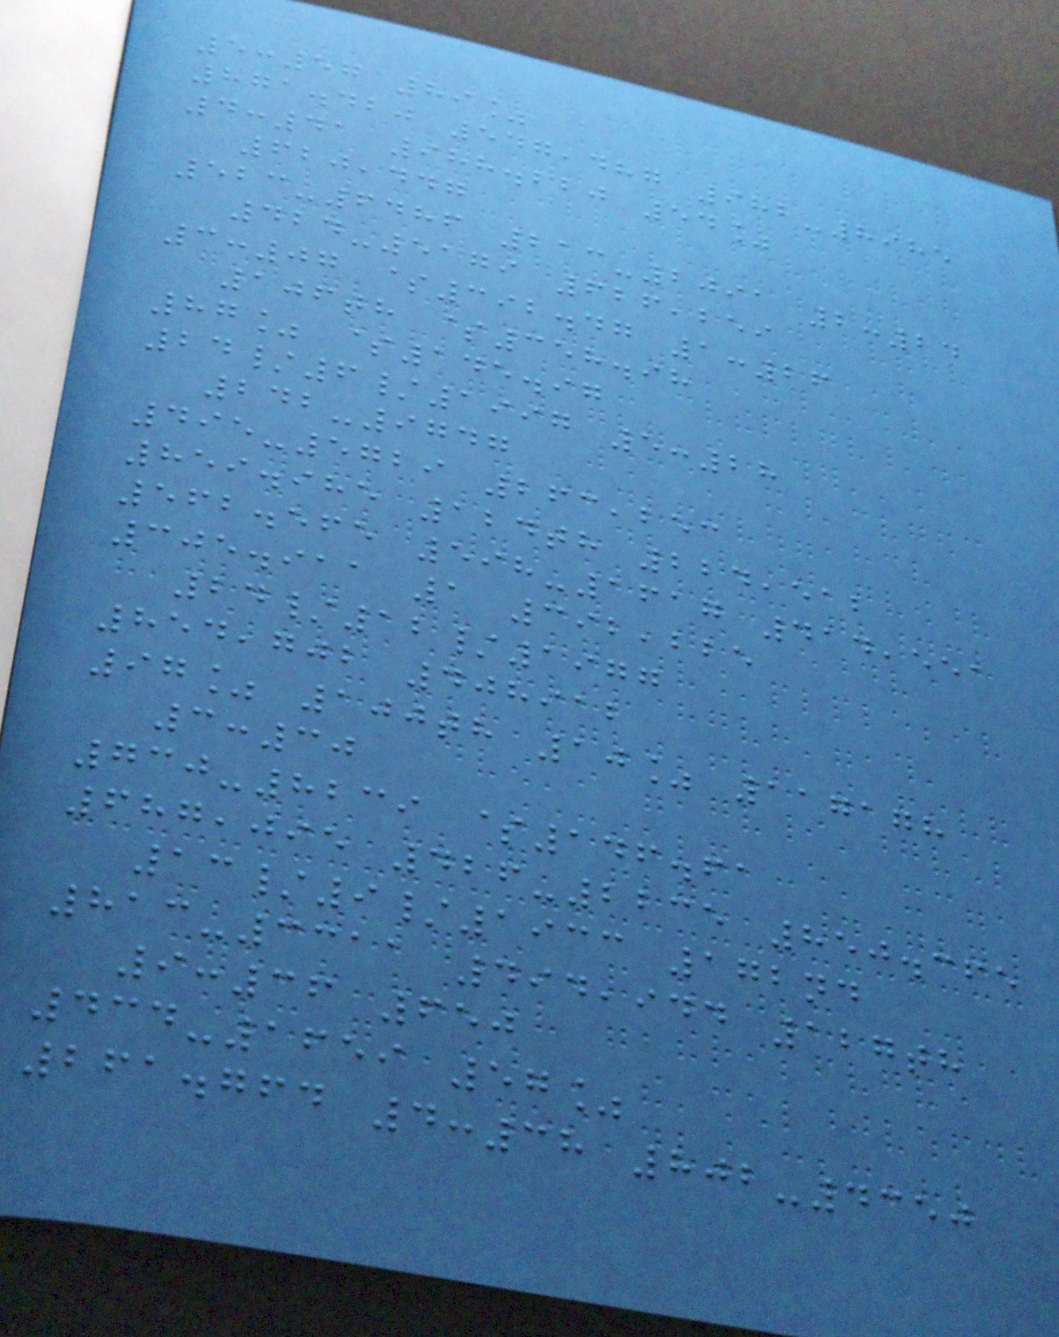5:57 89%
871.420 547,487 982-8985
4:41 988.220 54%
620,447
523-6486 213-2091 2:24
424-5179 626,259
3:07 $392.47 1:26
106th $358.98
87% $145.97
24/6/1997 5:28
242-9747
495-5729 263,253
859.985 124th 224,512
562.565 598-1617 414,551
305.911 1 392,225
24/12/1977
854,702 408912
97% 100th 10% 117178
3:30
730-8239 $146.61
687,095 426-2235 850.365
13/9/1933 172nd
813-3311 494,944 127th
9:36 650
434-1659 57%
261.764 4:38 802-4350
